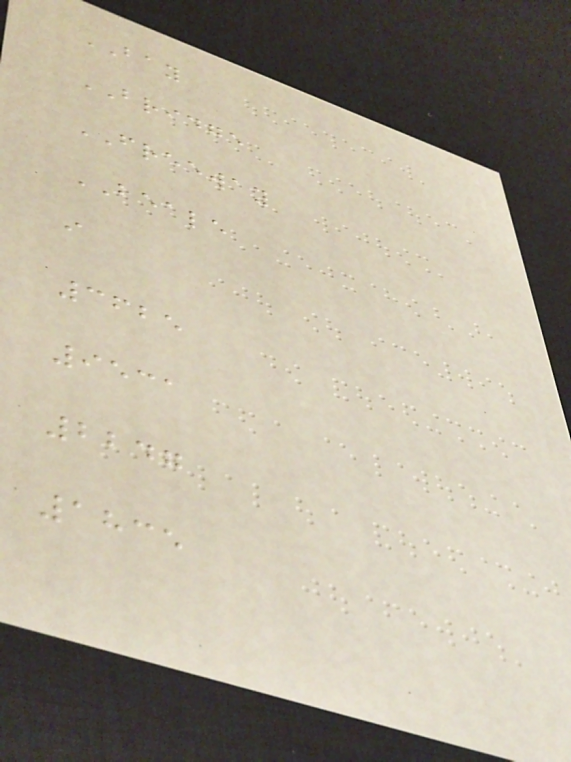BAY
BRIDGE
FREEWAY
BEALE
i
3625
9531
2247
1835
